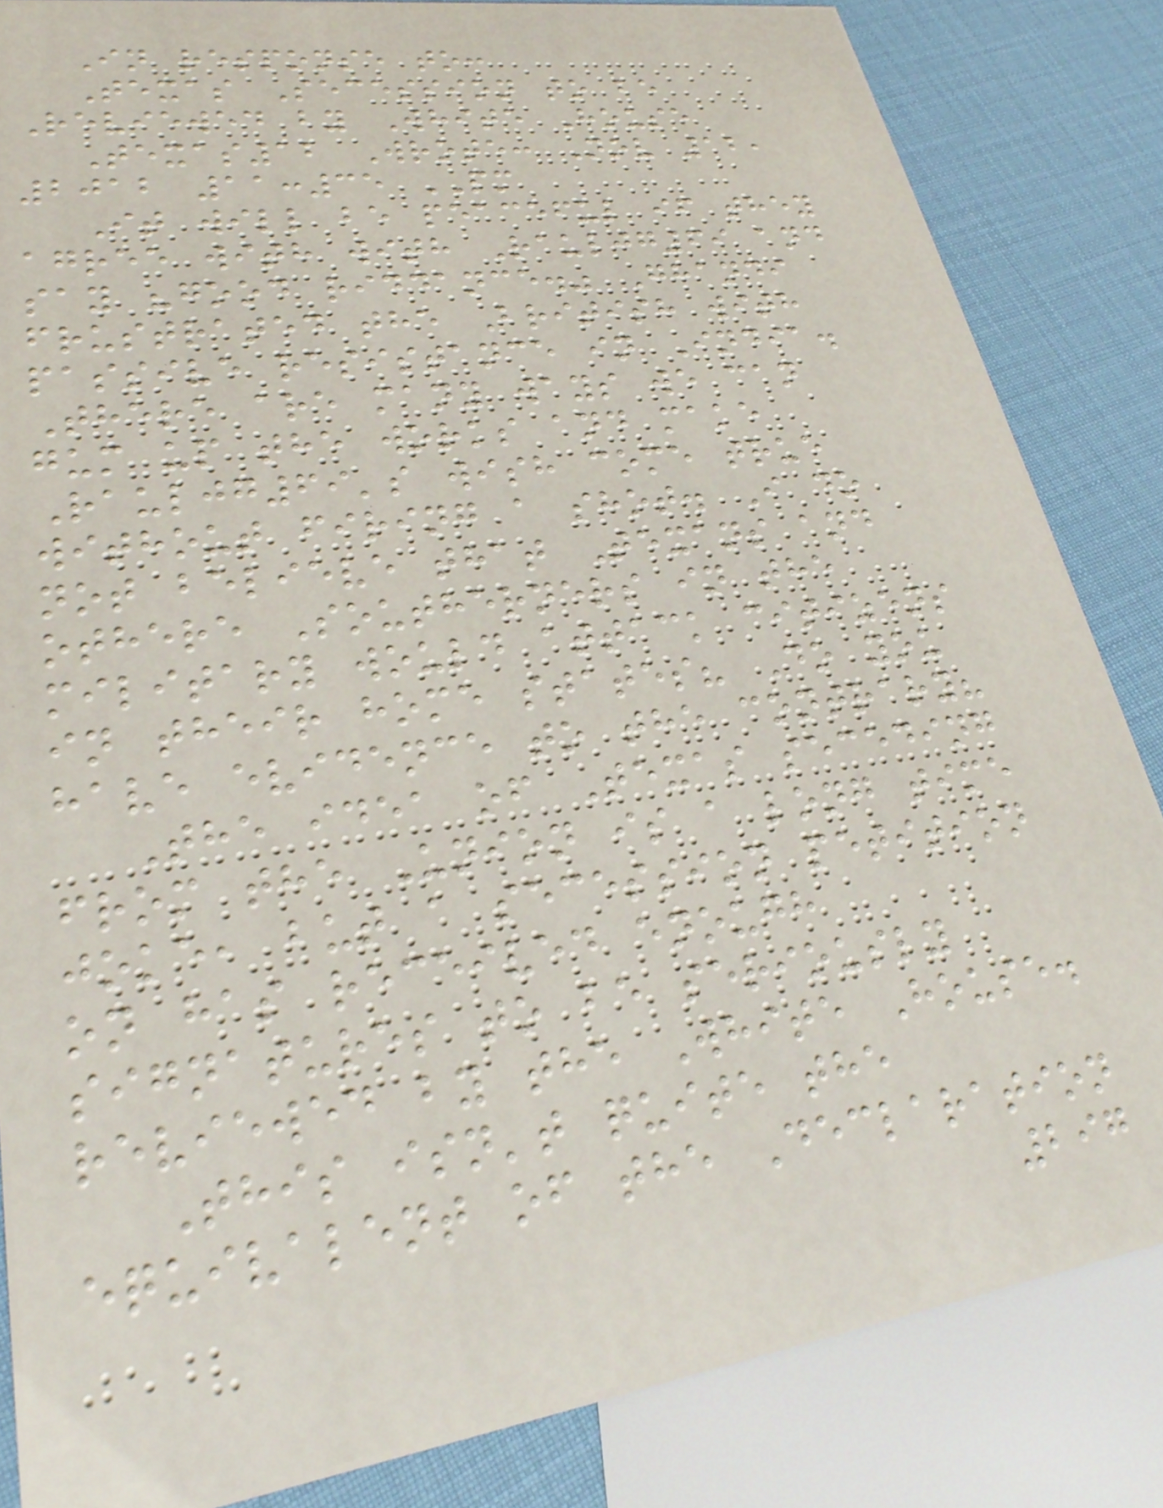In response to:
Texas Secession to be
Reviewed by White House
Texas12 Wrote: Nov 12,
2012 11:35 PM
It will be peaceful if they
agree with with Rauljg69 and
say "good riddance." Ghandi
frustrated the British with
passive resistance in India.
There are many ways we can
gum up the works and make
Rauljg69's wish come true
without firing a shot. I do
not believe that Texans and
othere Southerners in the
military would attack citizens
in their home states? Do you
have evidence to the contrary?
The idea of Texas seceding
from the Union is a long time
joke, but a secession petition
on has received enough
signatures to be seriously
reviewed by the White House.
This isn't quite the
equivalent of the Declaration
297
